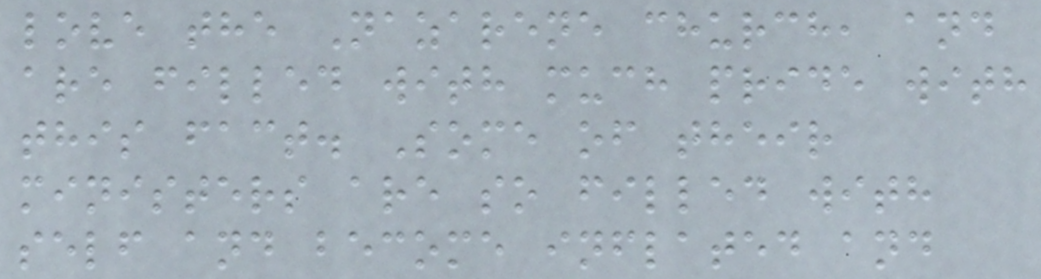love the Nazarene church, and
are filled with much pride with
this fact. Some of their
ministers are so filled with
self and become inflated and
